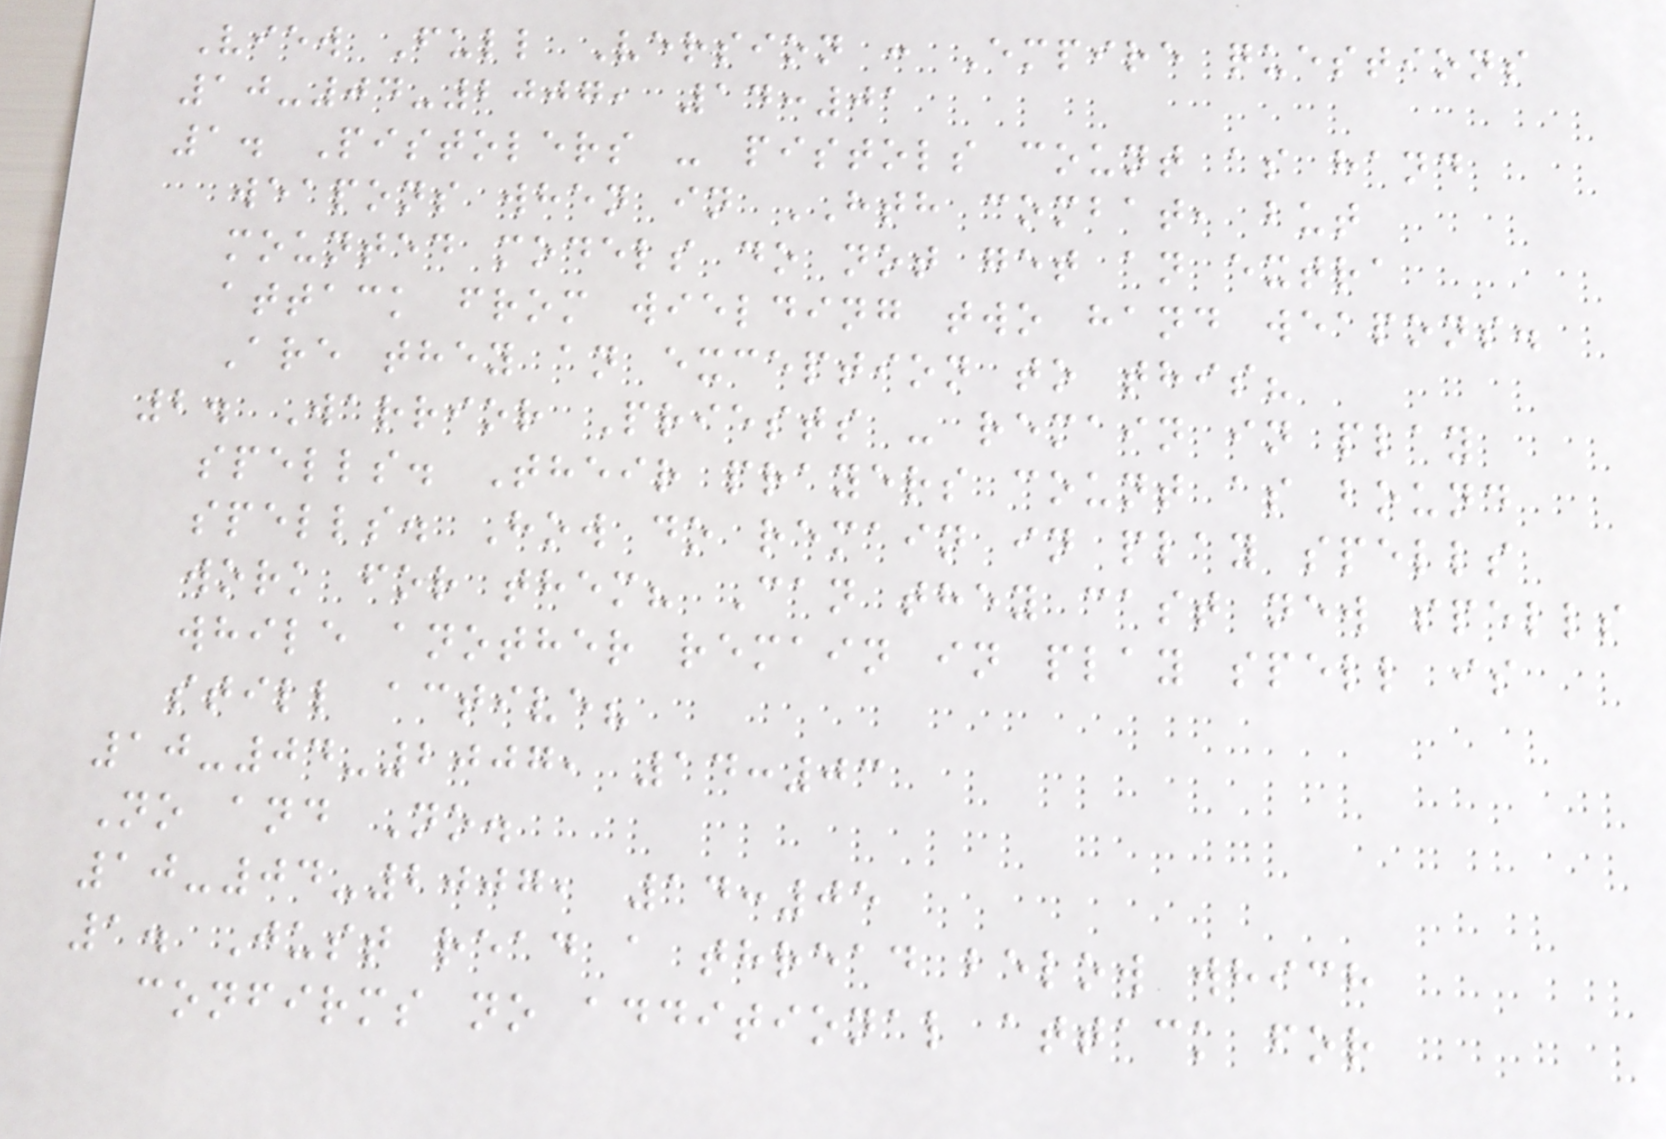View Full Version : Empire questions
10-04-2007, 14:01
1. Pistolers - pistols count as hand
weapons when in HTH combat, but
mounted models do not get an extra
attack from wielding two hand weapons.
Are they an exception to this?
2. Warrior Priests - remain in play
spells. Their prayers count as bound
spells. How do remain in play spells
work for them? Can they cast new spells
while another remain in play spell is
still active?
10-04-2007, 14:03
No and No.
10-04-2007, 14:05
1. Just read a thread below which
confirms no additional attack for
